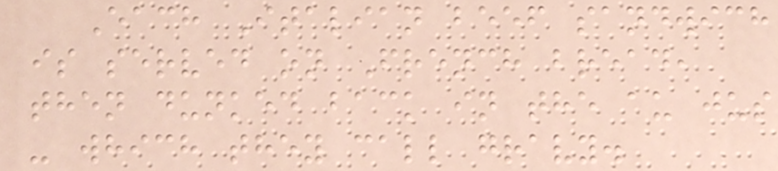Each Italian beef sandwich
is served on French bread,
then dunked back in the au jus
- which they call gravy.
